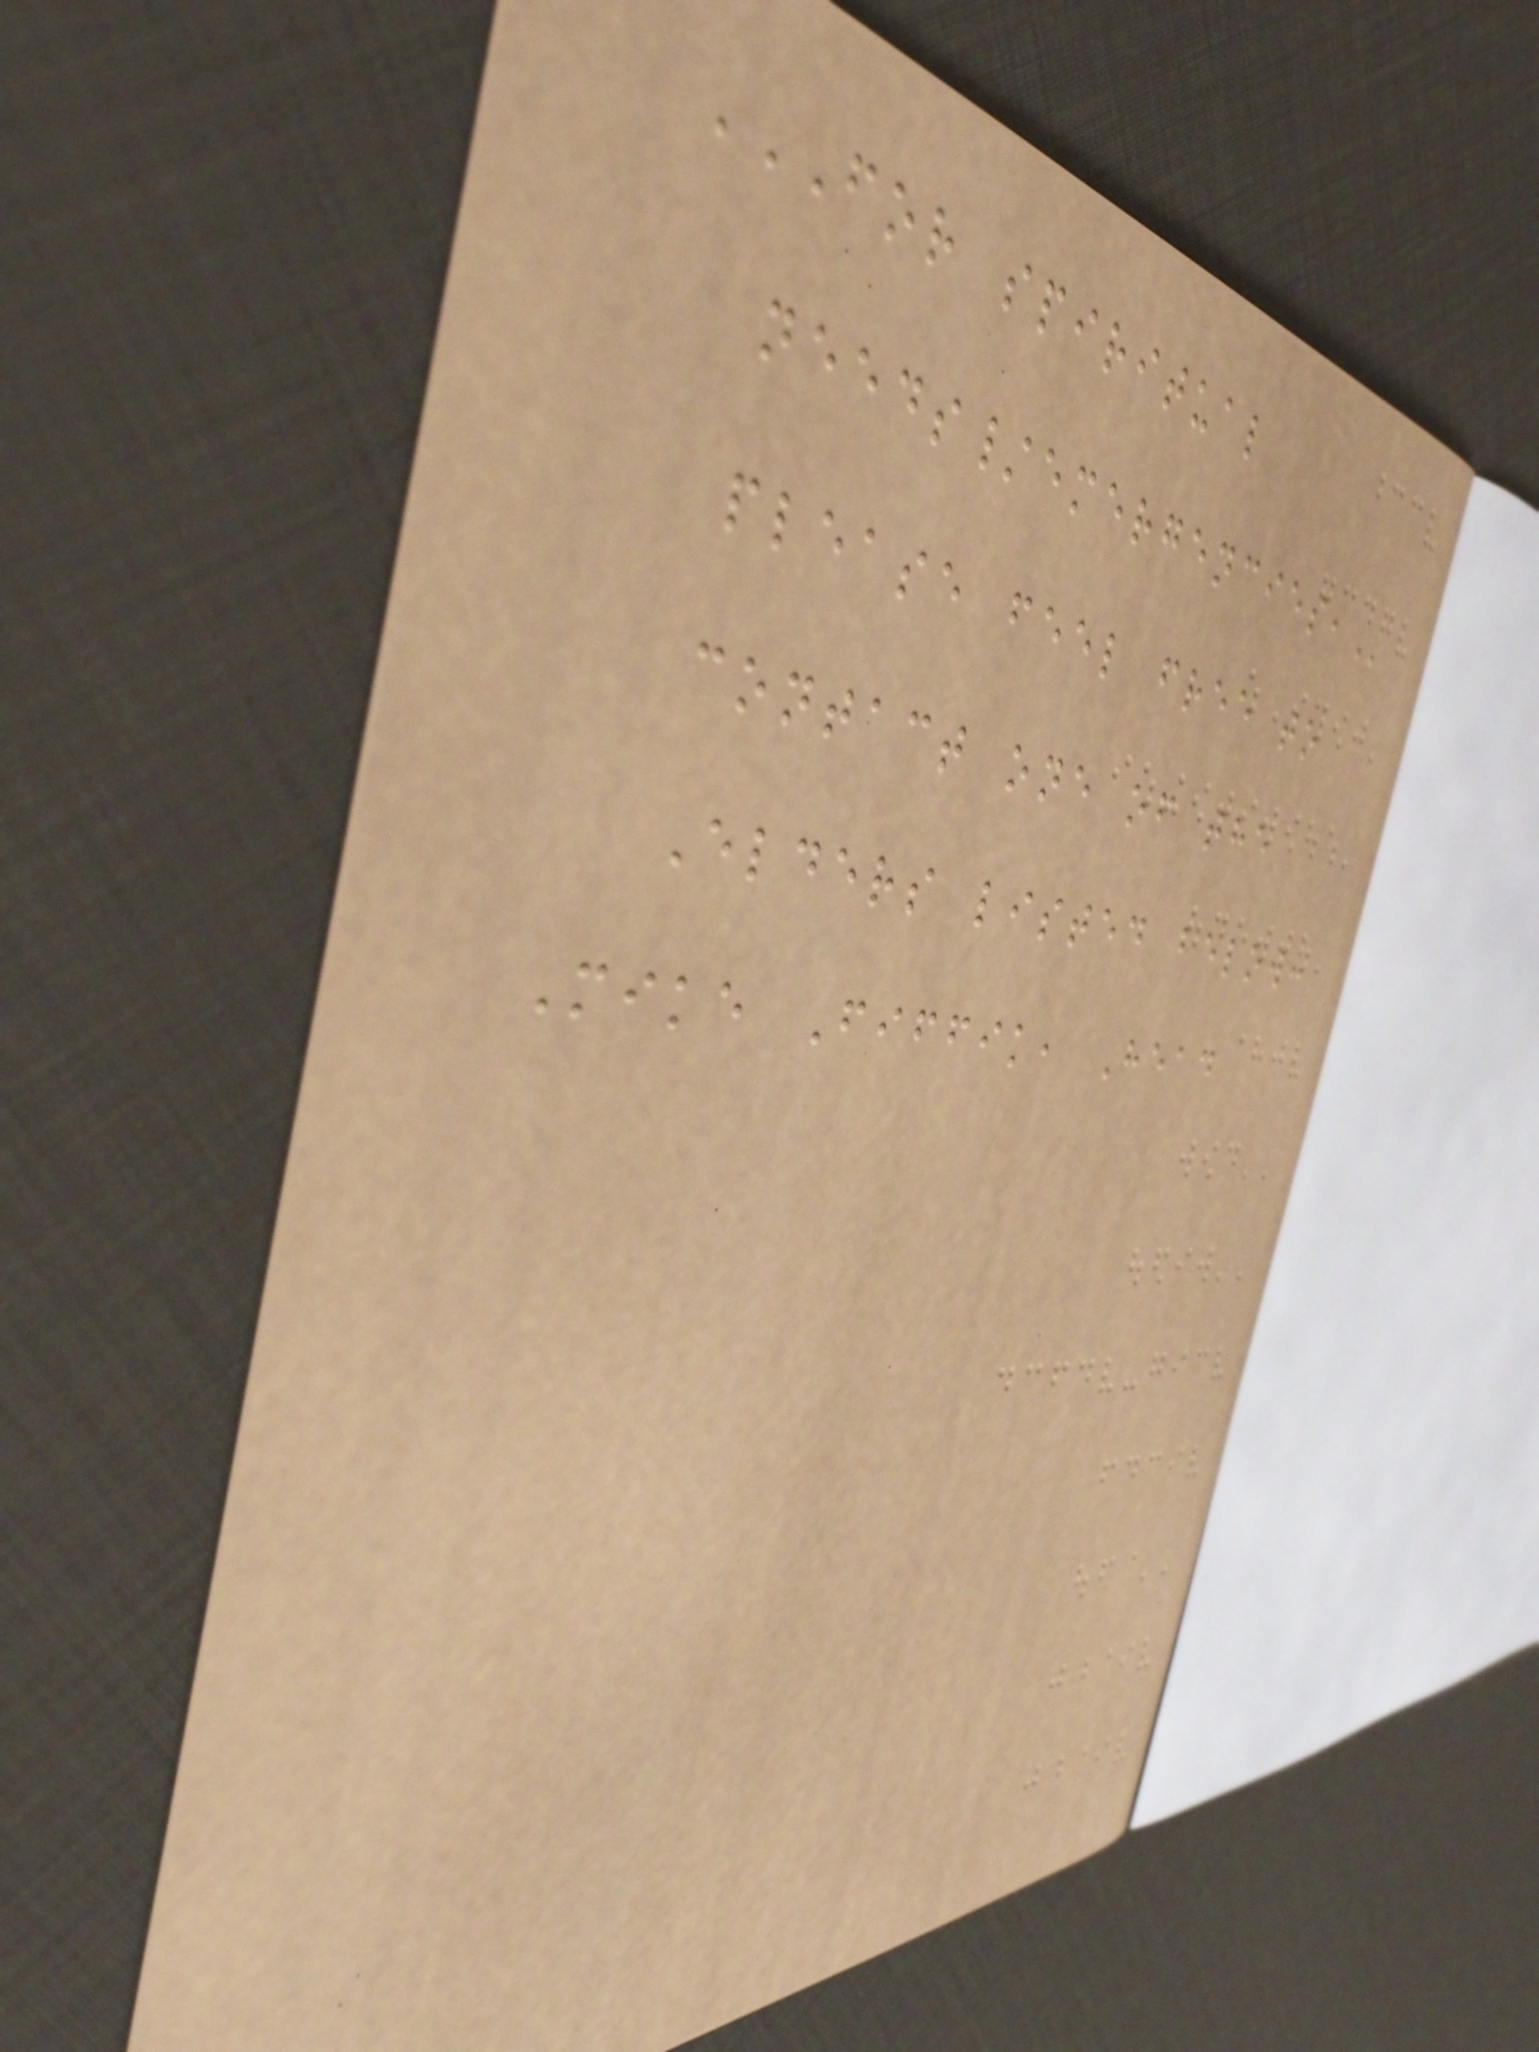FOR SPIRITUAL
NEEDS/EMERGENCIES,
please feel free to
contact one of the
Elders listed below:
Mike Fiffik, Head
